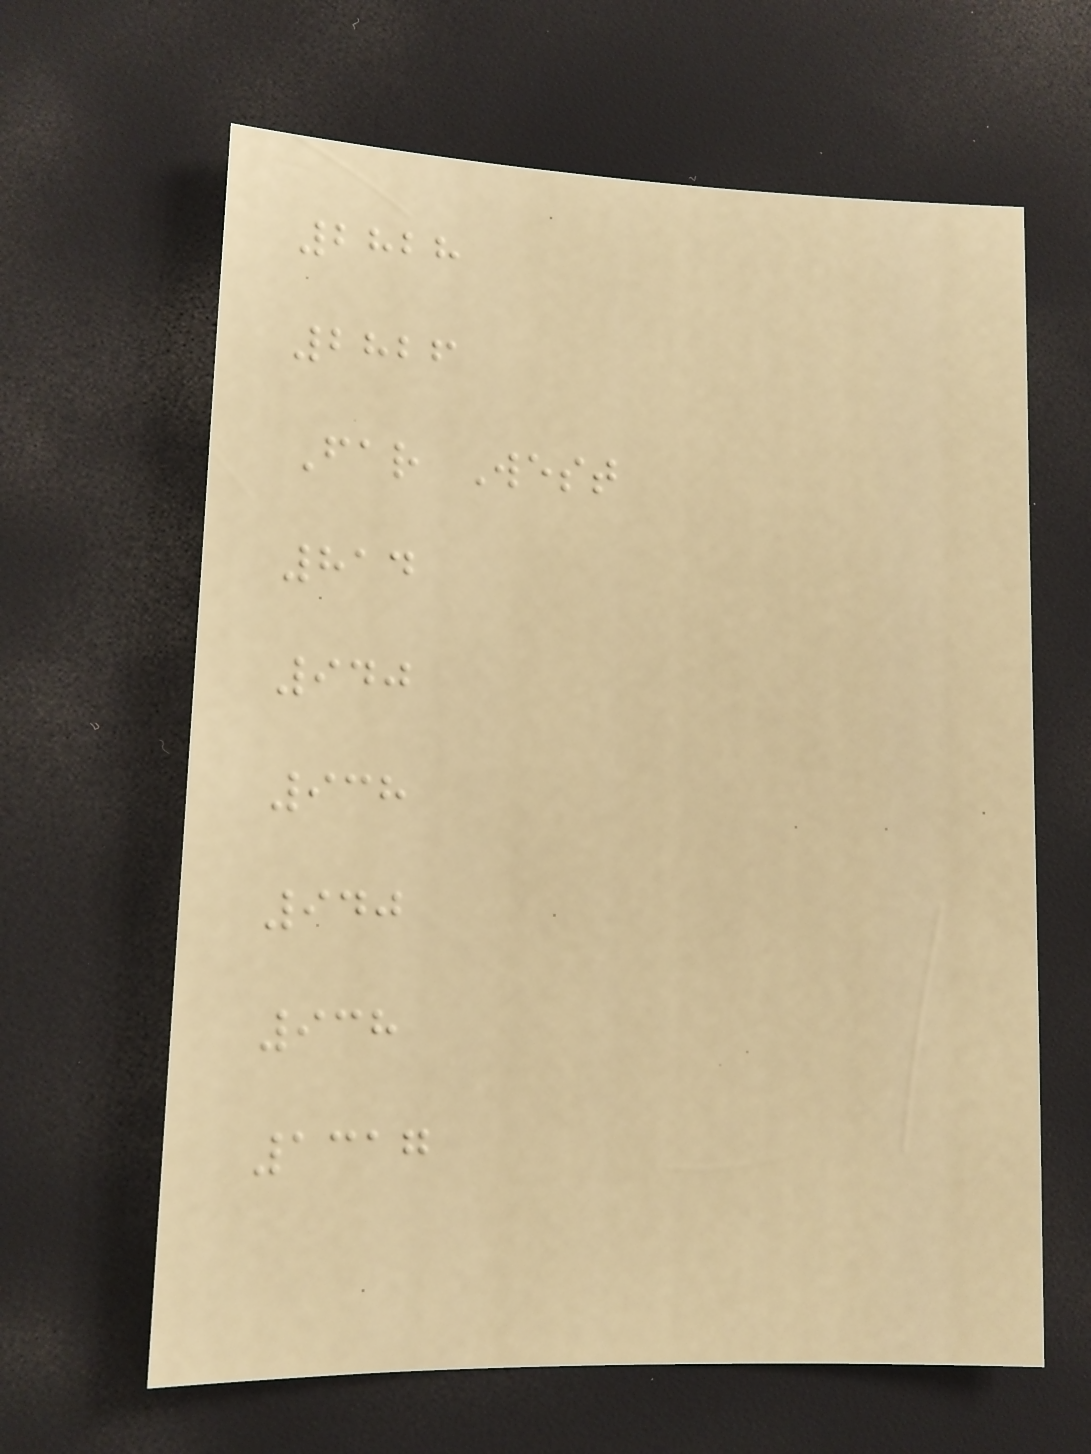2828
2826
Far West
814
940
938
940
938
1317
